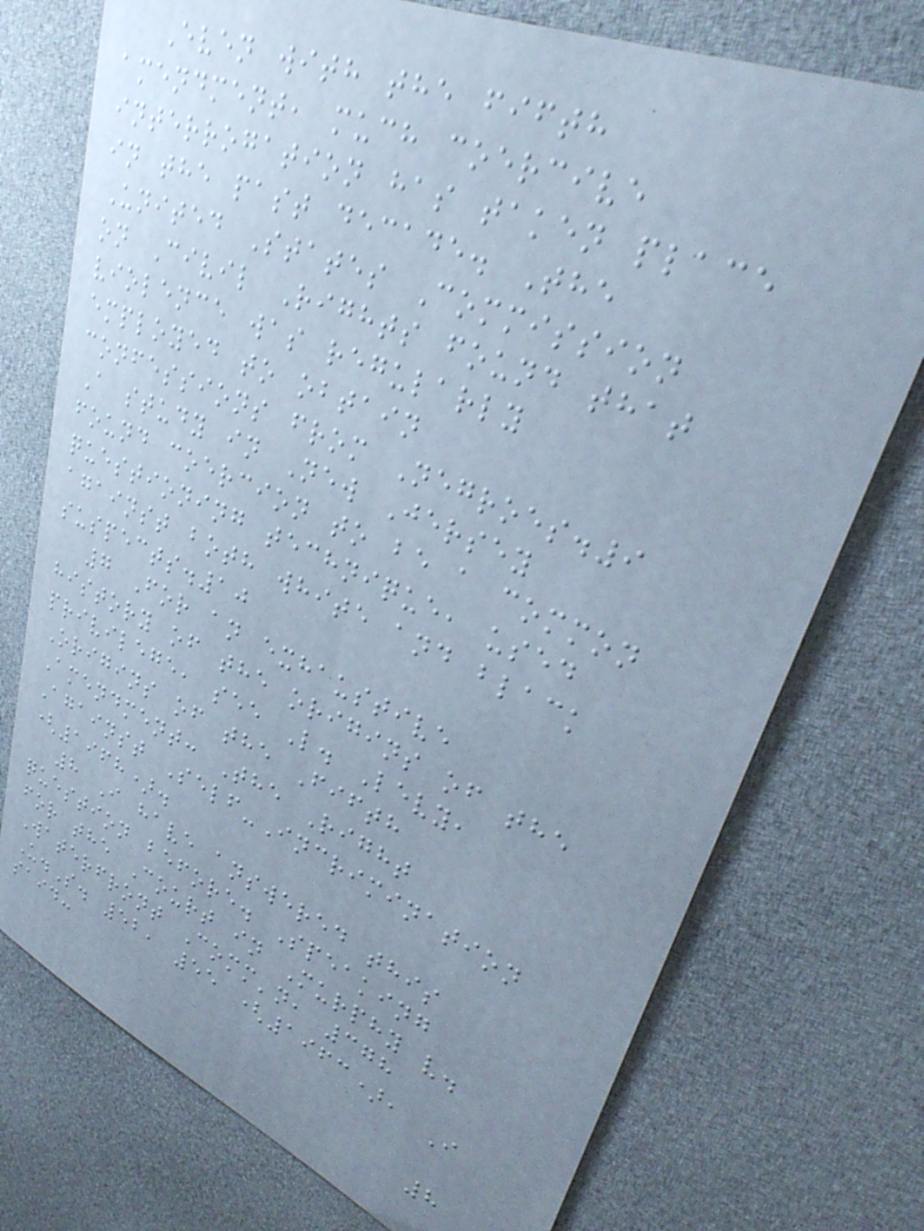Even with the fifth
amendment, much coercive
interrogation has taken place
in the past decade. The
United States Commission
on Civil Rights found that
violence was regularly
employed to obtain
confessions from Negroes.9
A study in New Jersey
found coercion to be a common
questioning technique, used
against both white and black
suspects.10
7 For an exhaustive
history of the origins of the
privilege, see L. Levy,
Origins of the Fifth
Amendment: The Right
Against Self-Incrimination
(1968).
8 I have answered this
question before. Speaking
for the Court in Murphy v.
Waterfront Comm'n, 378
U.S. 52, 55 (1963), I
said:
8
